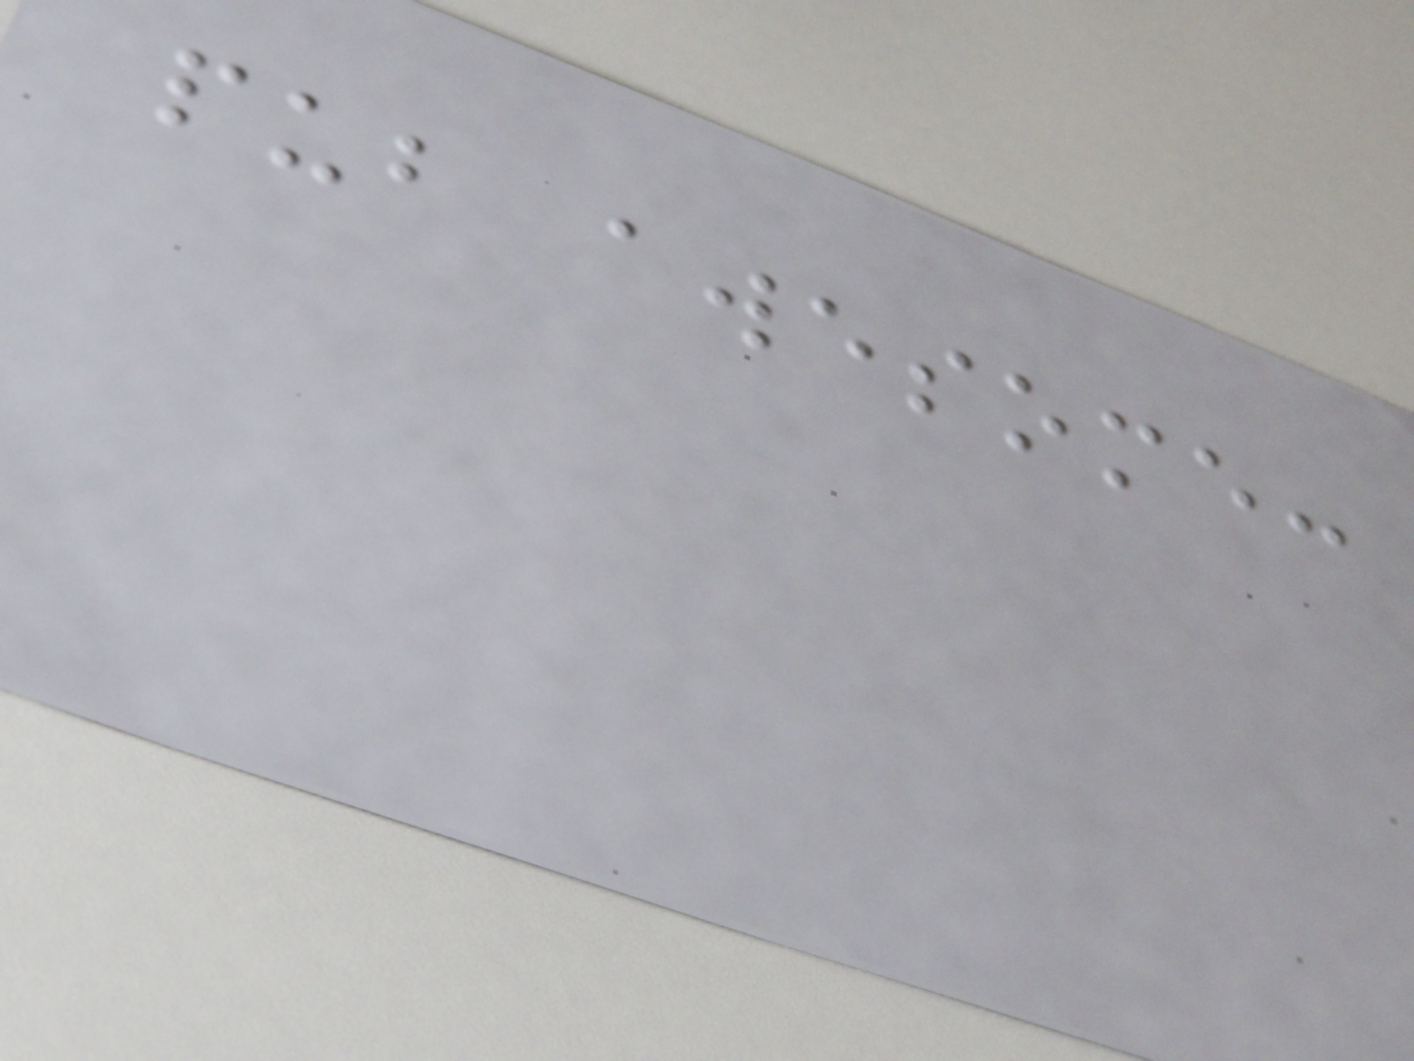pub awesome:
